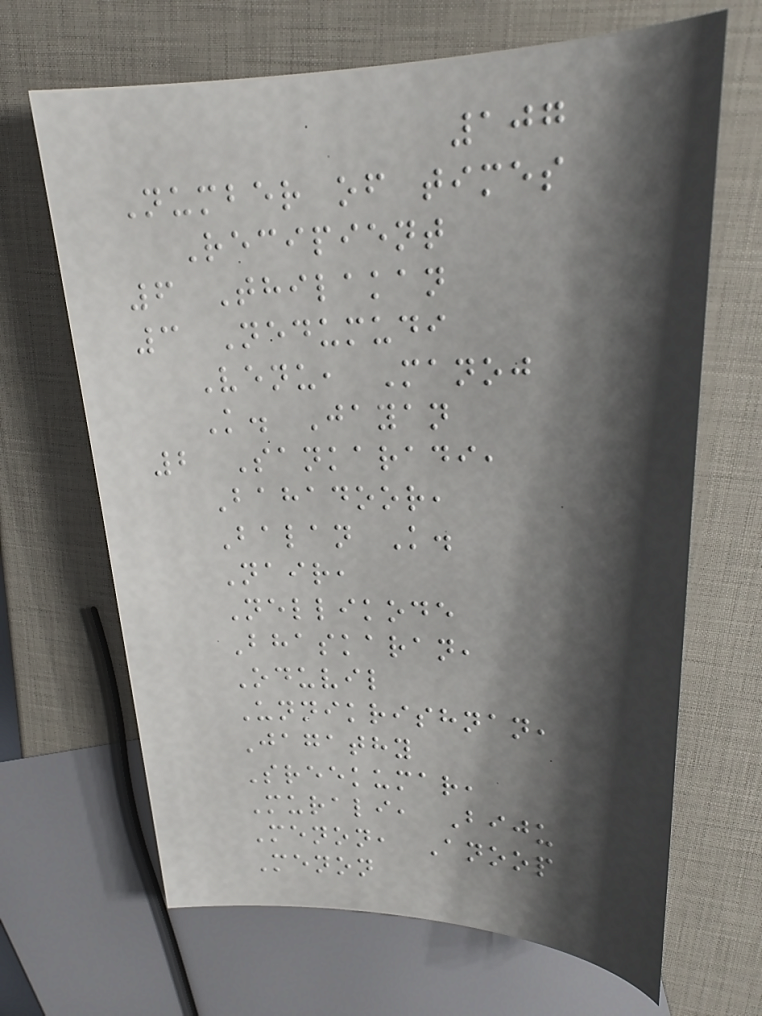107
Number of times
Recipient
6 Thilakan
3 Nedumudi
Venu, Manoj
K. Jayan
2 Sankaradi,
Bahadoor,
Balan K.
Nair,
Nellikode
Bhaskaran,
Oduvil
Unnikrishnan,
Jagathy
Sreekumar,
Murali, Biju
Menon, Anoop
Menon
